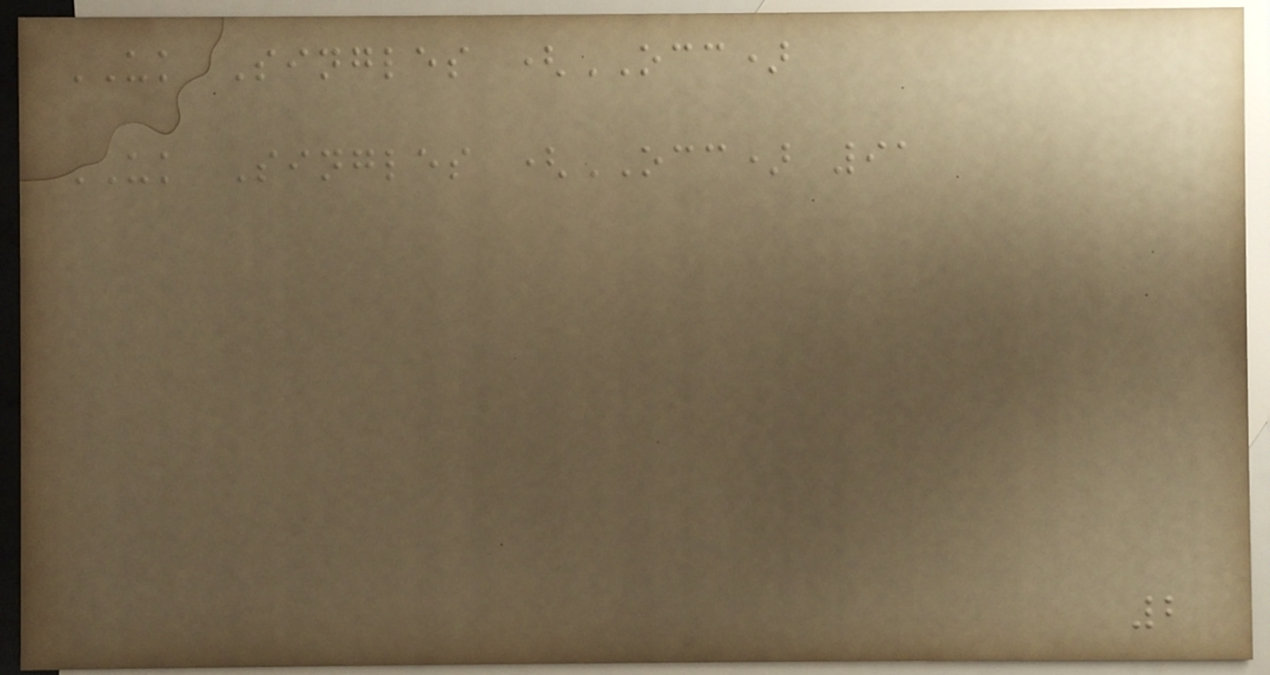UK Singles (OCC)
UK Singles (OCC) 91
2
